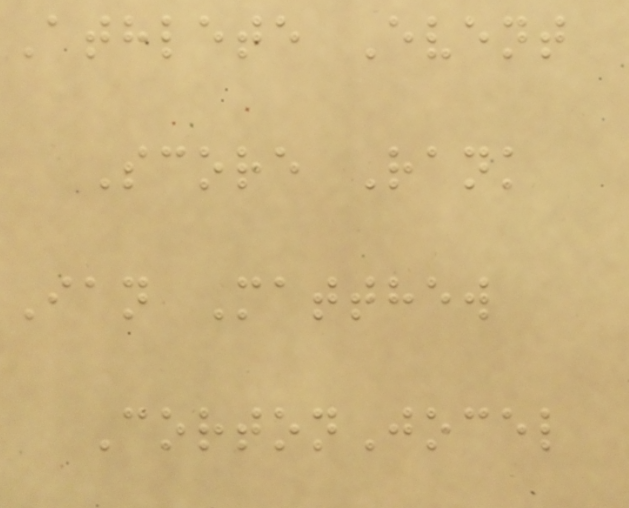Athlete Event
Score Rank
Ian Matthew
CortonJocel
